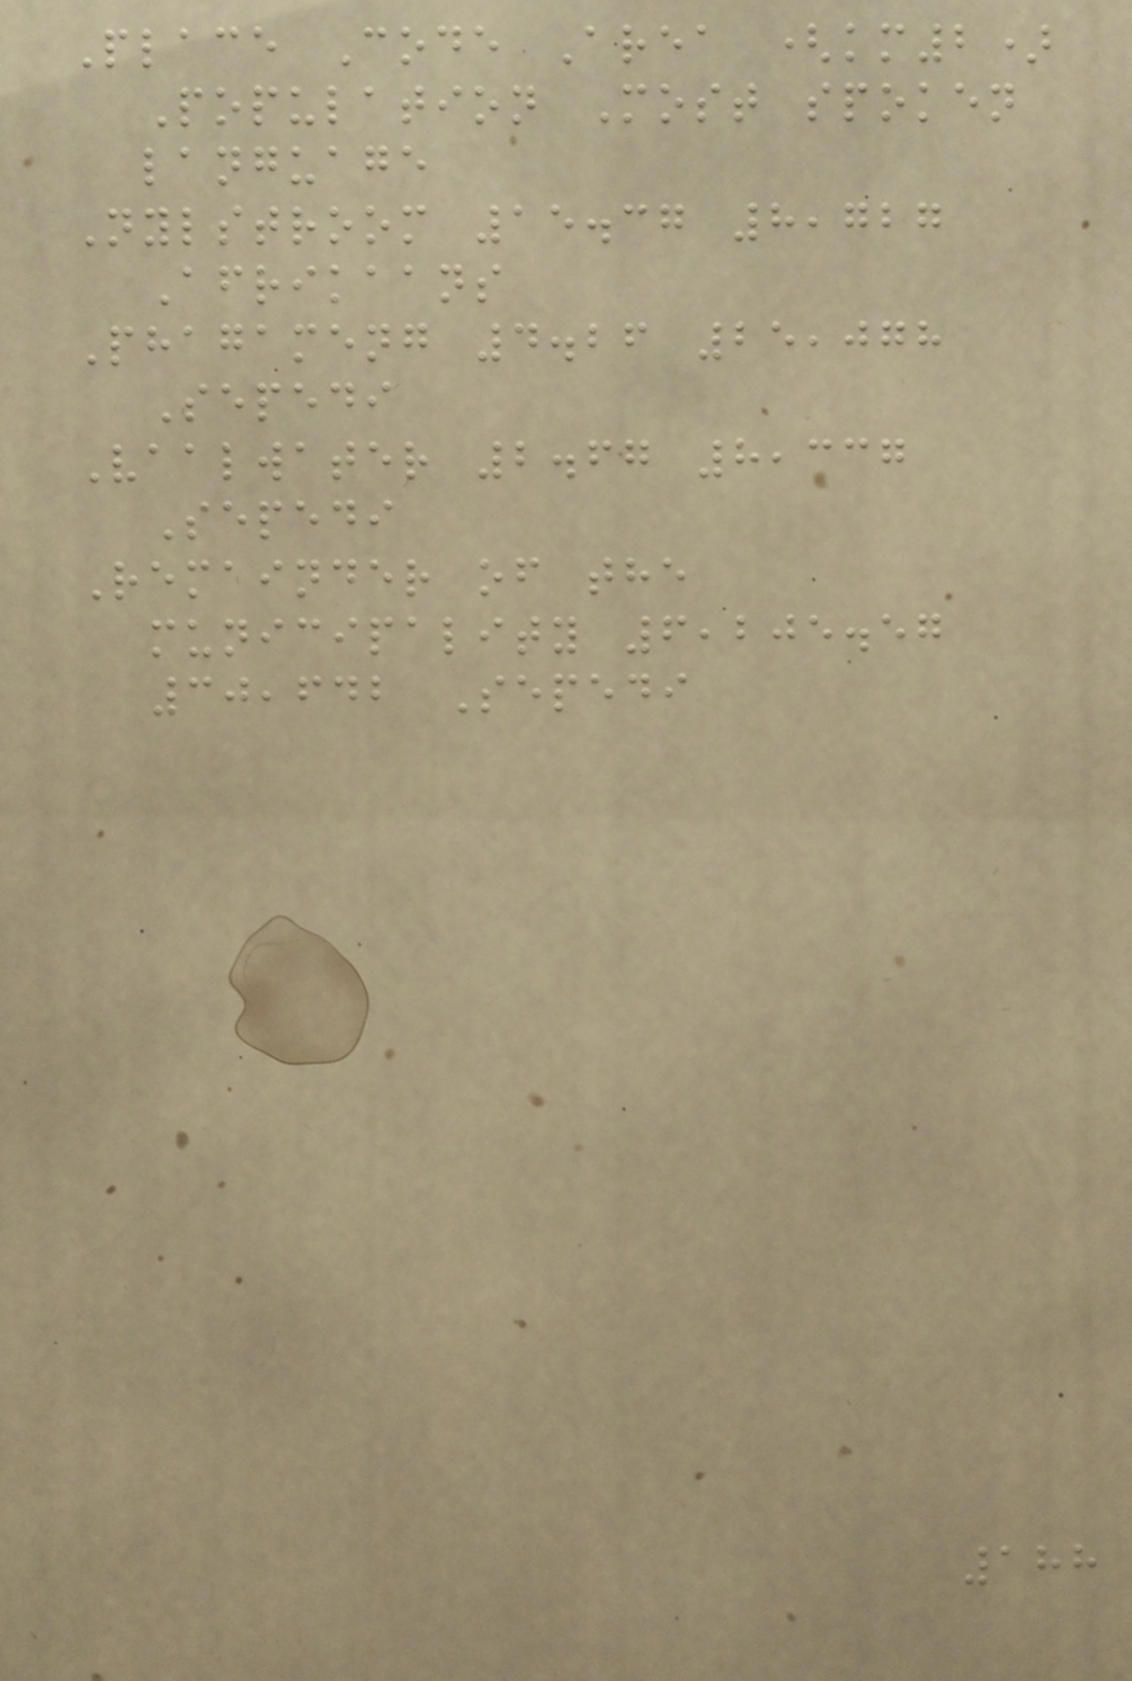Place Code Area (km2)
Population Most spoken
language
Nylstroom 15.37 8,727
Afrikaans
Phagameng 4.26 25,078
Sepedi
Vaalwater 2.67 8,337
Sepedi
Remainder of the
municipality 6,205.57
30,642 Sepedi
188
